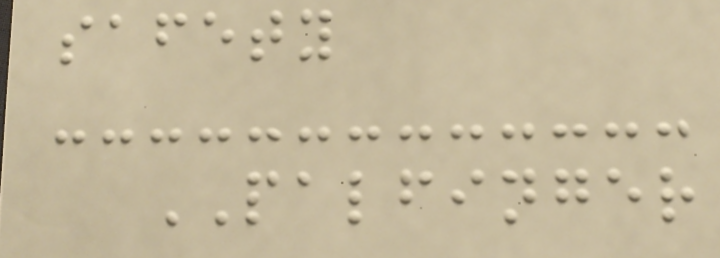safety
PALFINGER
